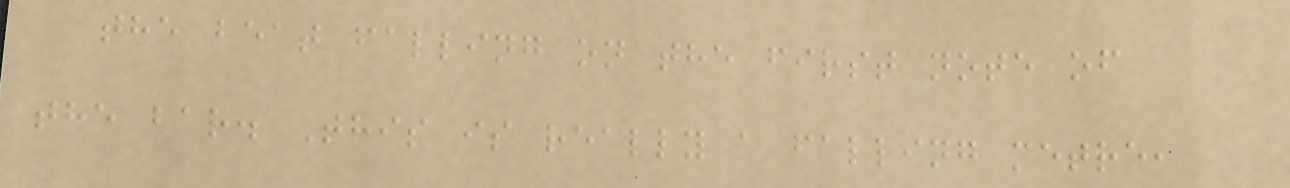the beat falling on the first note of
the bar. This is really a falling metre,
